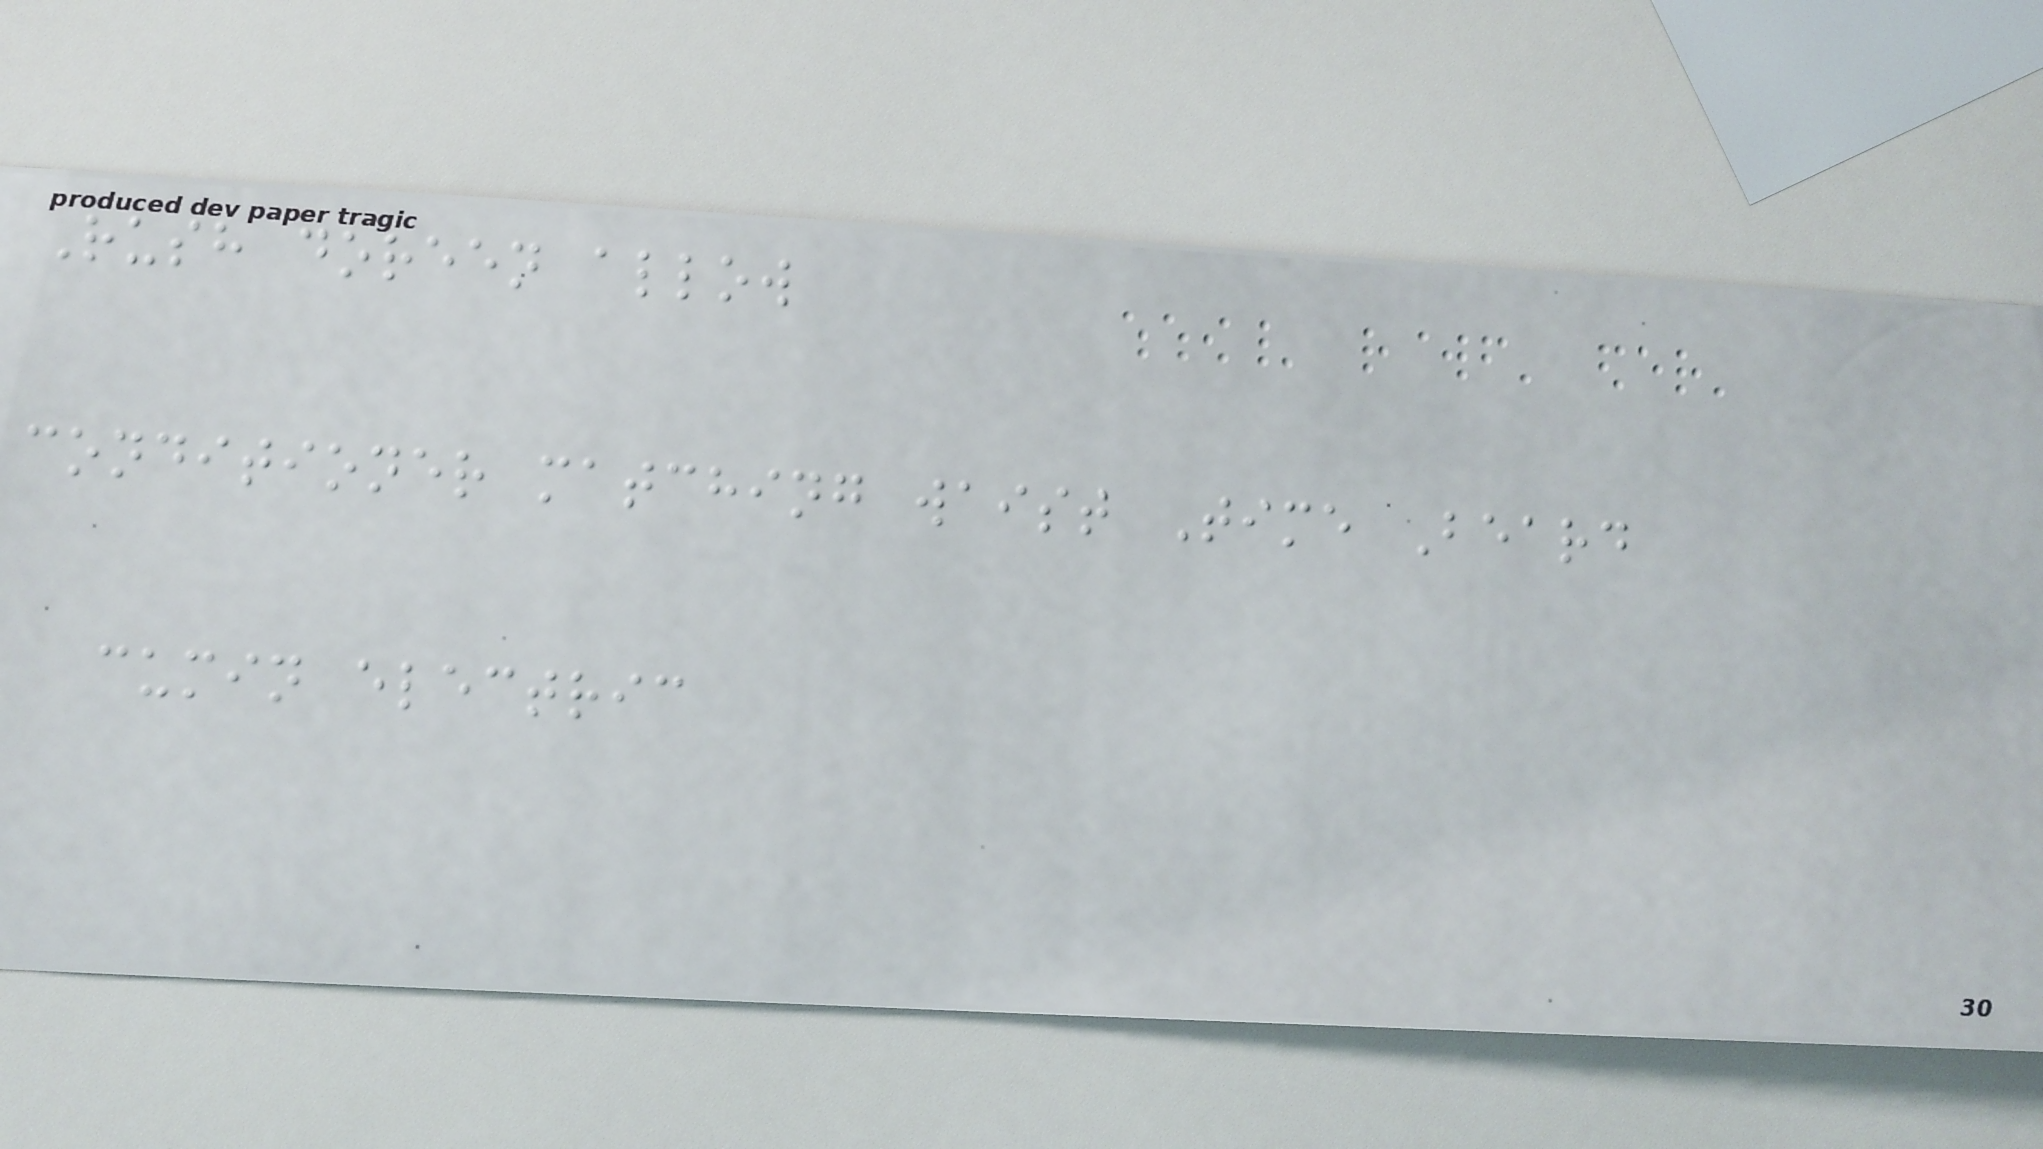Rush doreen allow
conditioner matching waist Time Beard
cumin electric
